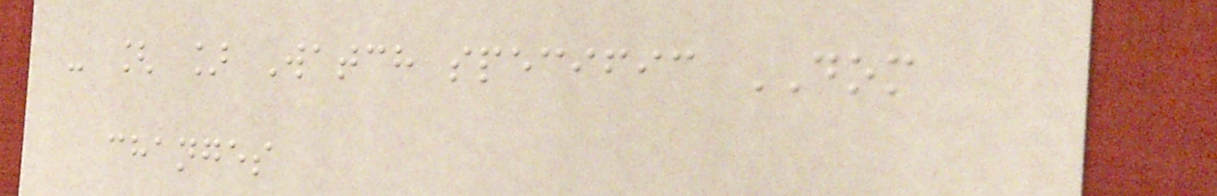- [ ] Watch specific DOM
changes
